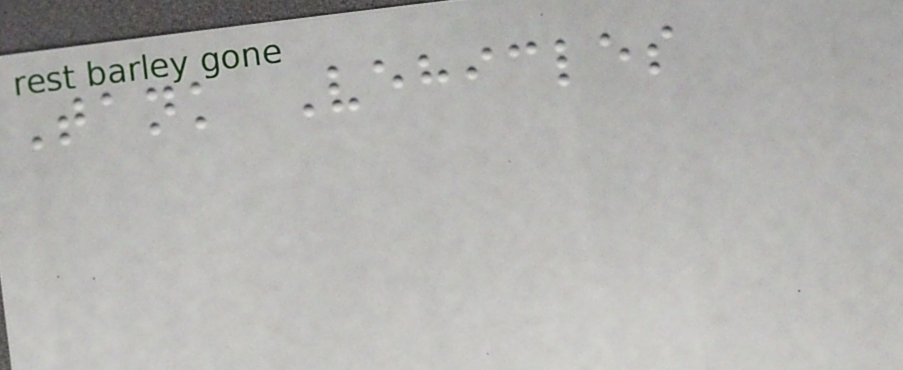Tank Vehicles
